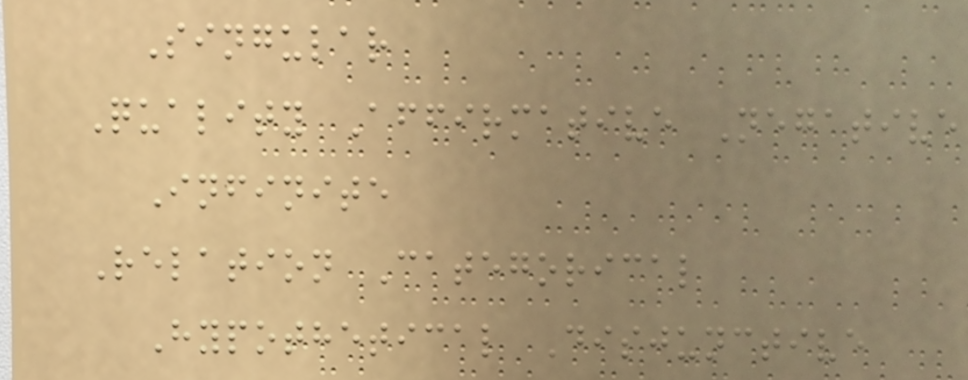Singular
Quality Affirmative Negative
Infinite
Relation Categorical
Hypothetical Disjunctive
